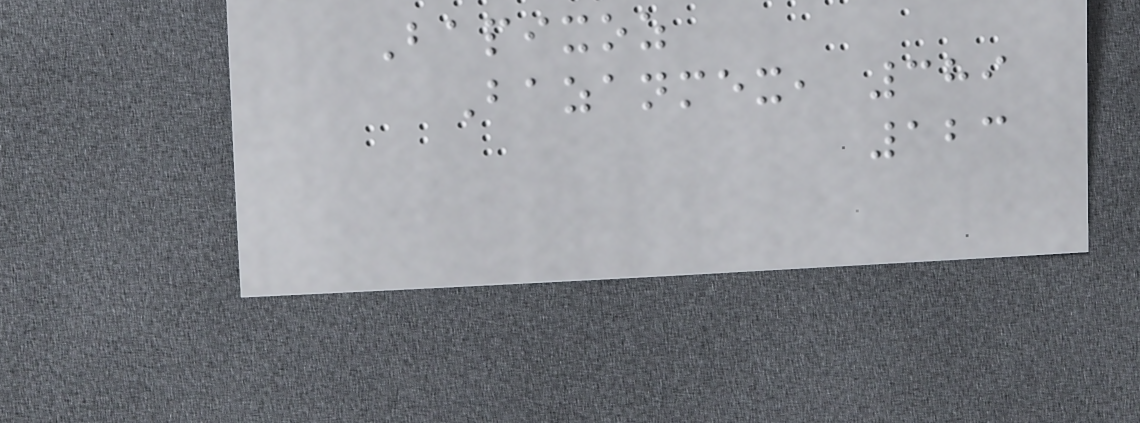Bapixoz
Bazanmex, 389
123
